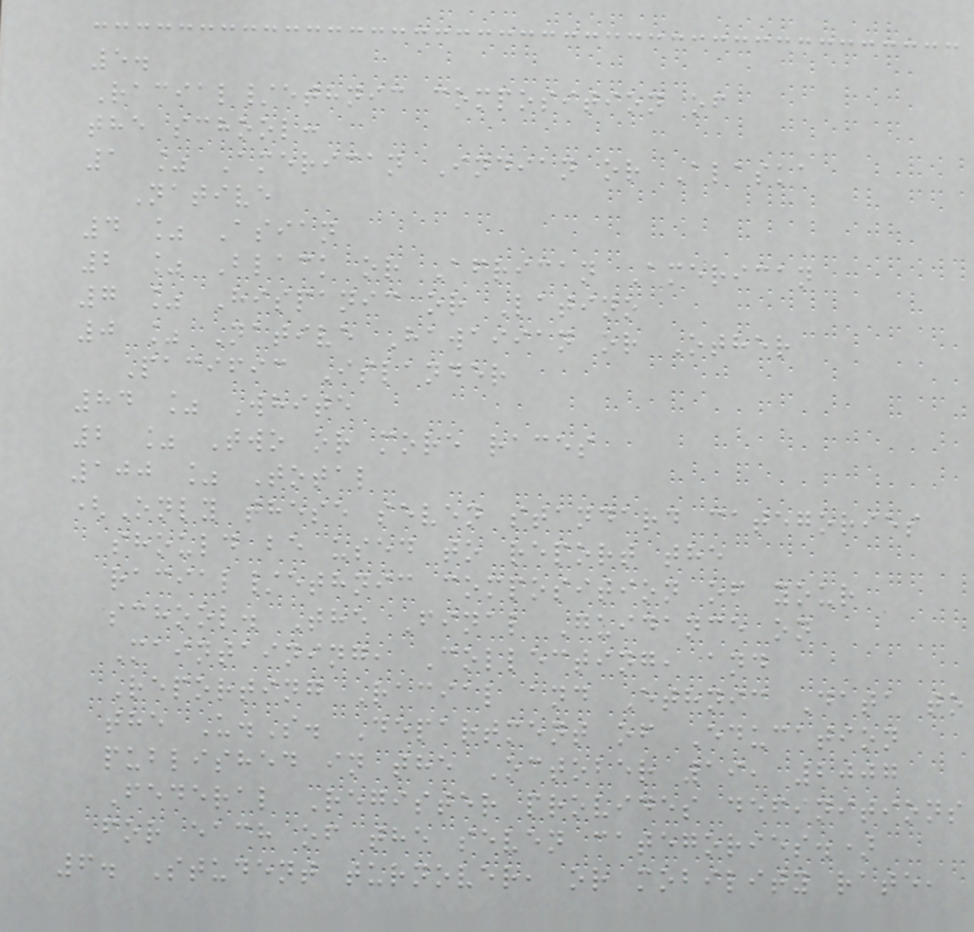5.
Racial/ethnic composition of
the school:
1 % American Indian or Alaska
Native
4 % Asian
2 % Black or African American
7 % Hispanic or Latino
0 % Native Hawaiian or Other
Pacific Islander
84 % White
2 % Two or more races
100 % Total
(Only these seven standard categories
should be used to report the
racial/ethnic composition of your
school. The Final Guidance on
Maintaining, Collecting, and
Reporting Racial and Ethnic Data to
the U.S. Department of Education
published in the October 19, 2007
Federal Register provides definitions
for each of the seven categories.)
6. Student turnover, or mobility rate,
